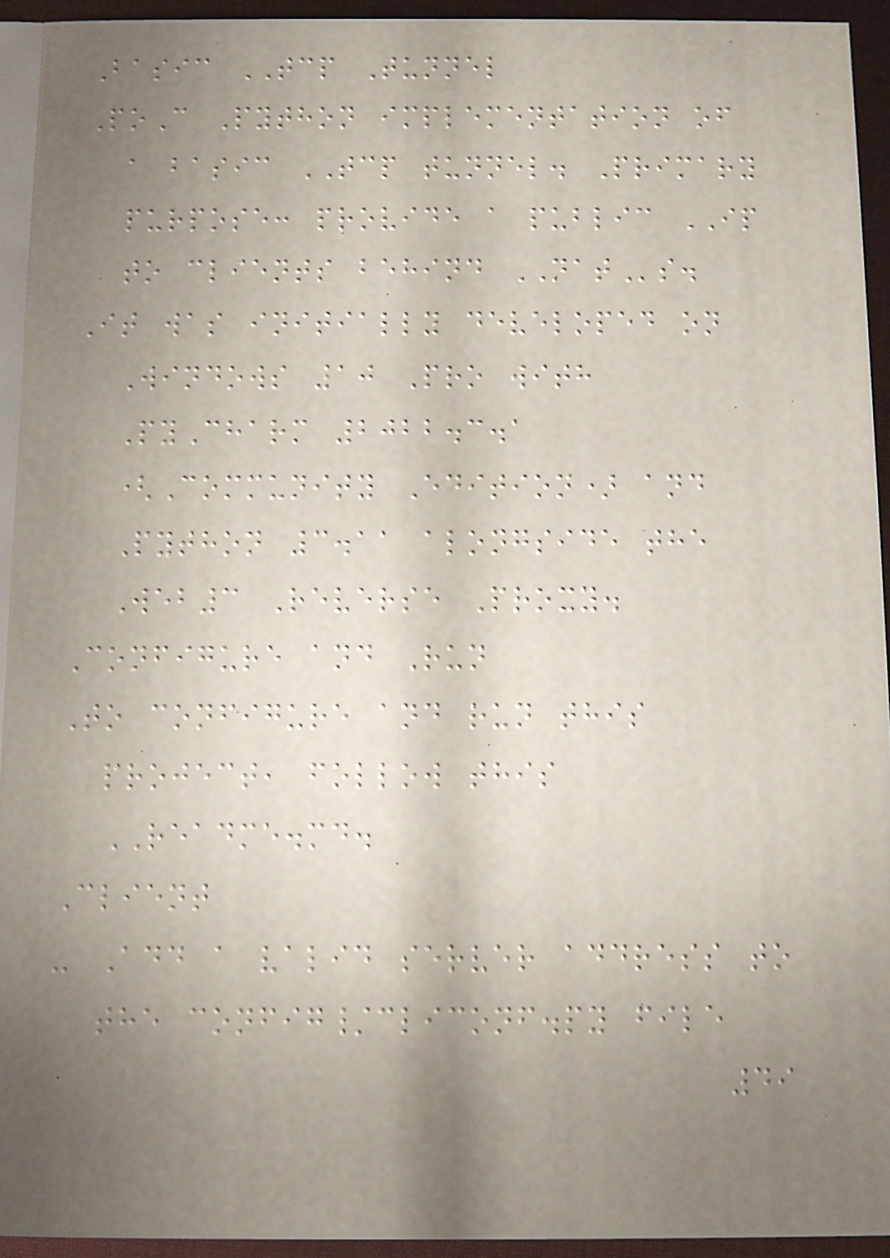Basic TCP Tunnel
PoC Python implementation of
a basic TCP tunnel. Primary
purpose: provide a public IP
to clients behind NATs.
It was initially developed on
Windows 10 Pro with
PyCharm 2022.3.1
(Community Edition) and
Python 3.11 alongside the
Web3 Reverse Proxy.
Configure and Run
To configure and run this
project, follow this
README.md.
Client
- Add a valid server address to
the config/cliconf.py file
49
